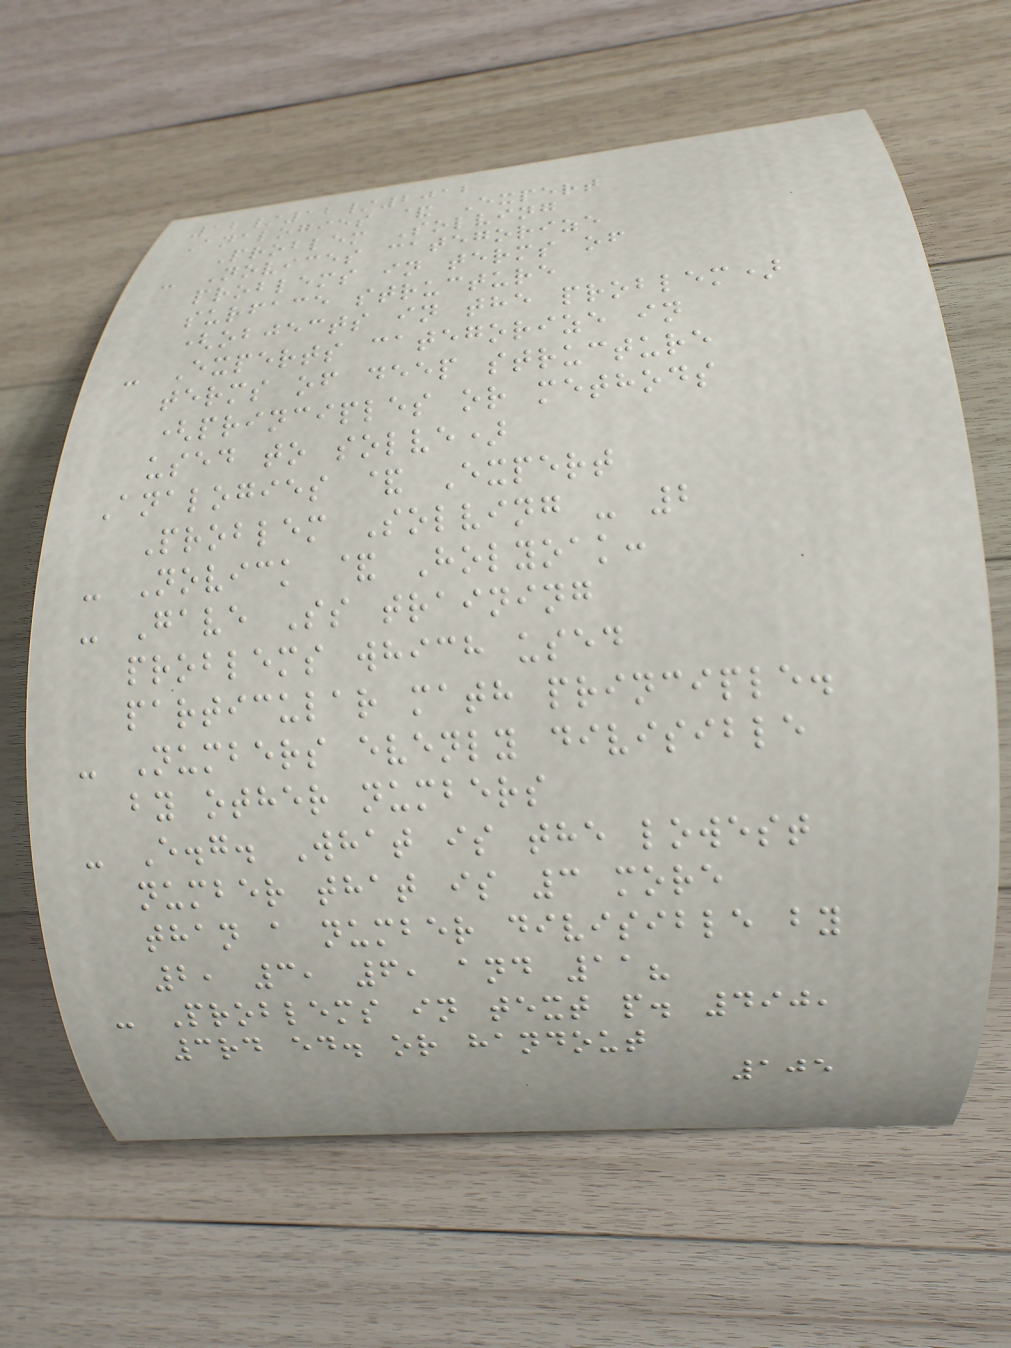12/12/2012
Analogies & Expert
Problem Solving
- Novices categorize
problems in terms of
surface structure
(objects in the problem)
- Experts categorize in
terms of deep structure
(principles or methods
used to solve)
Analogies & Expert
Problem Solving - 2
- Novick & Holyoak:
- Gave Ss training
problems which used
particular math principle.
- Numbers evenly divisible
by other numbers
- E.g. What is the lowest
number that is 3 more
than a number divisible by
2, 3, 6, and 11?
- Problems in text p. 490,
3rd ed. or handout
105
